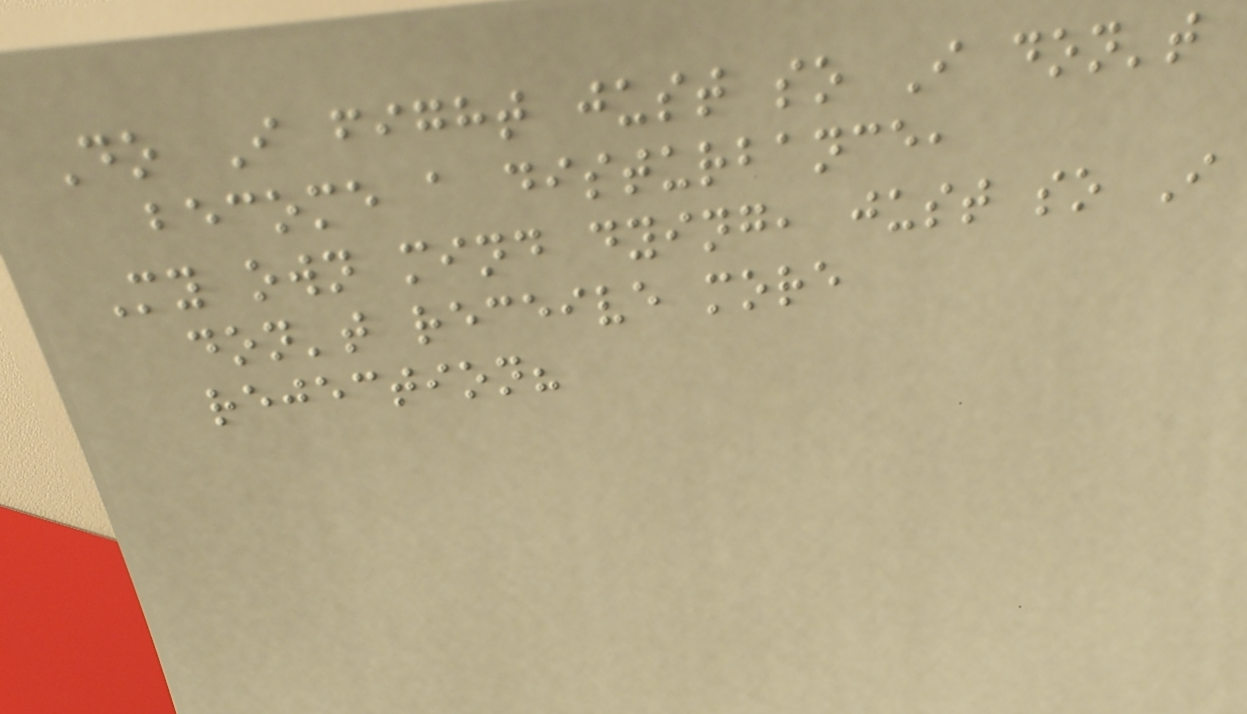Do I fight just so I don't
become a disturbance,
My own mind dying, just so I
don't receive more
rejection?
